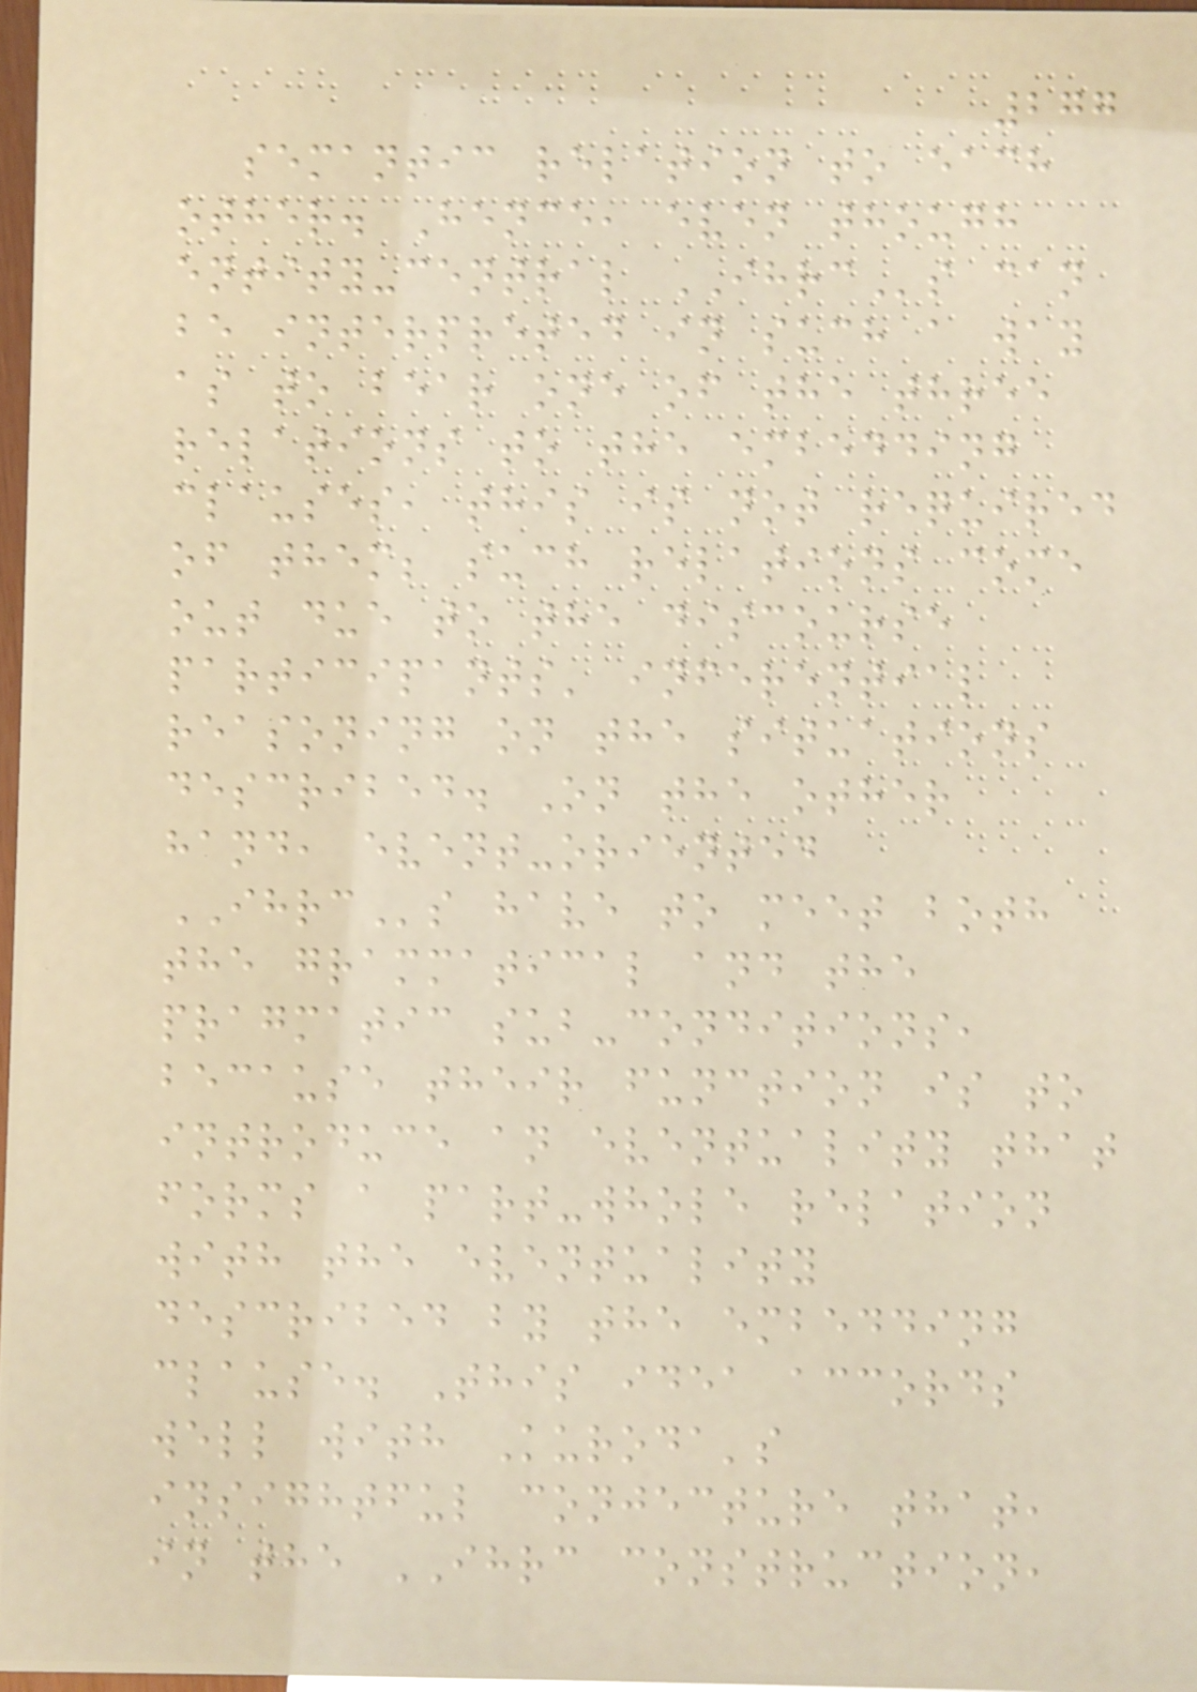277
semantic relation to each
other. Hence, even though
entity-central IHRCs can
be interpreted in such a way
as to bear one of the three
relations to the embedding
clauses, this is not required
of them; such relations come
out due to the discourse
participants' inferential
reasoning on the situations
described. On the other
hand, event-oriented
IHRCs have to meet both
the grammatical and the
pragmatic sub-conditions,
because their function is to
introduce an eventuality that
forms a part-whole relation
with the eventuality
described by the embedding
clause. This idea accords
well with Kuroda's
insightful conjecture that,
in the IHRC construction,
